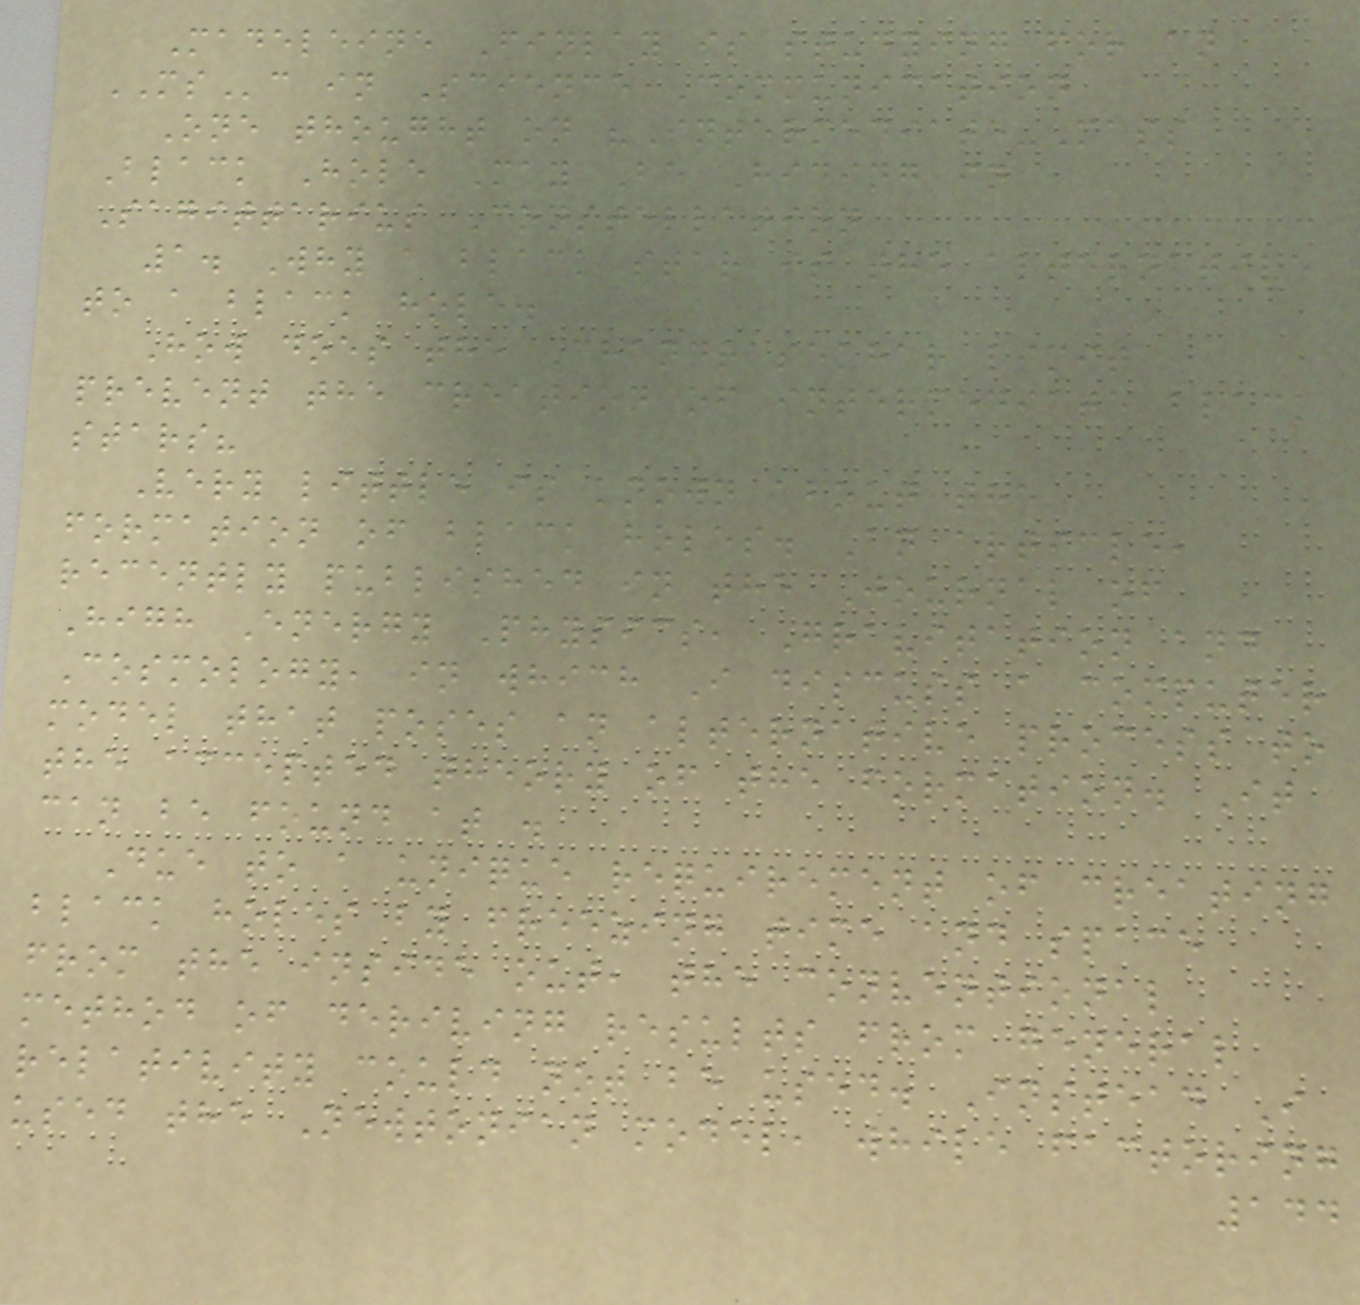Madeleine Finlay is studying for an
MSc in Science Communication
One thought on "Intermediate-Mass
Black Hole May Be Hiding in
Sagittarius Constellation
1. Why a black star is the alternative
to a black hole.
How does the Chandrasekhar limit
prevent the creation of intermediate black
stars?
Very little is known about the
formation of black holes. An article,
recently published in the Journal of
High Energy Physics, Gravitation and
Cosmology, in which I discuss a computer
model that poses an alternative process to
the accepted theory of the formation. It
can be found at .
Due to a unique requirement of creating
black holes by freezing time and space
from the inside out, the conventional
method of deriving results from general
relativity could not be used. Instead I
used the Newtonian model, while factoring
144
